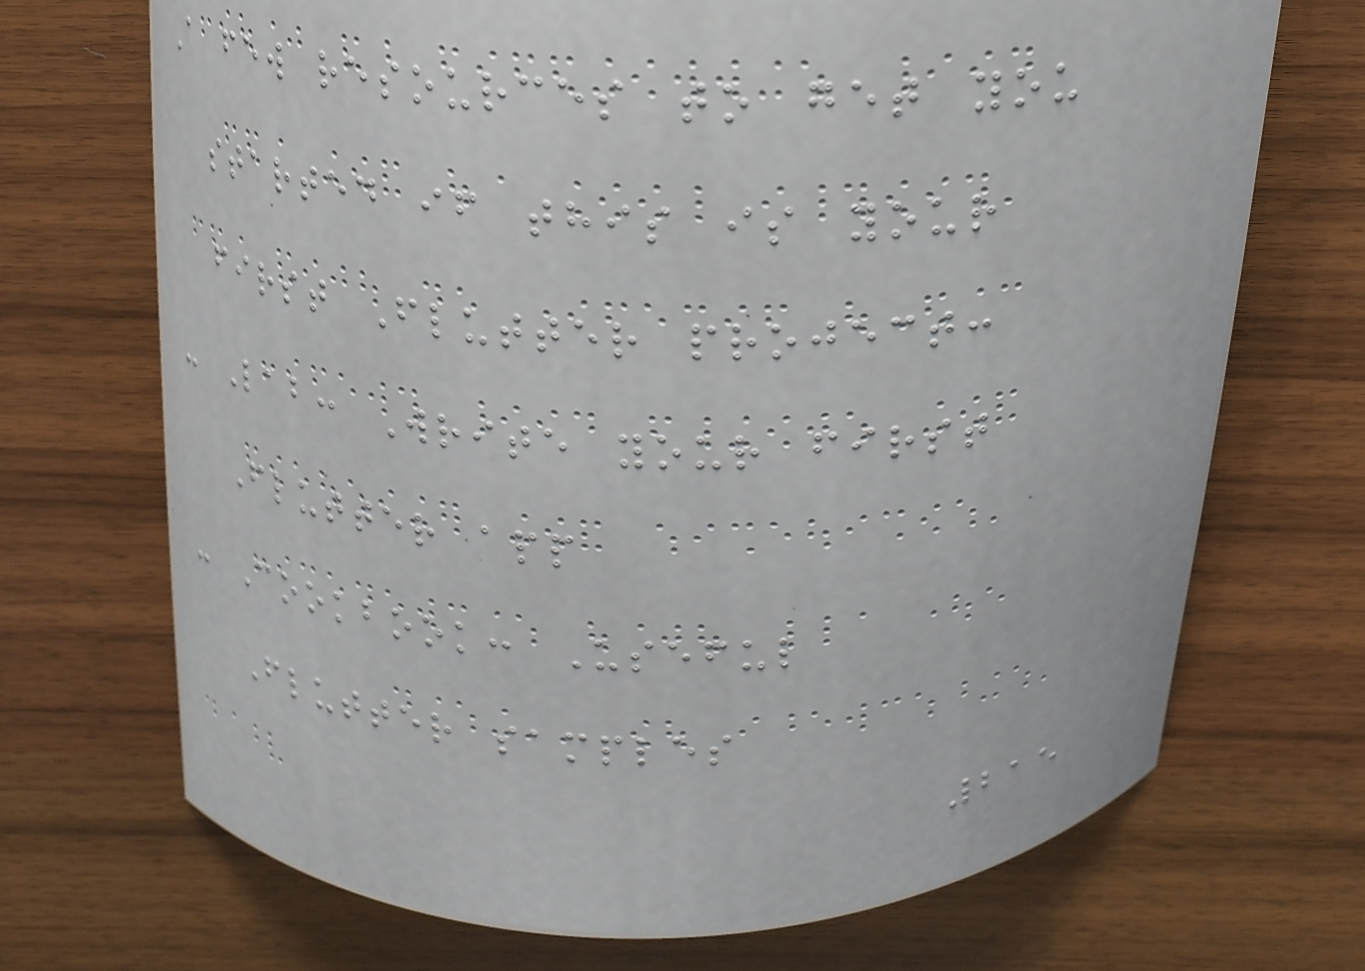A few resources to get you
started if this is your
first Flutter project:
- Lab: Write your first
Flutter app
- Cookbook: Useful
Flutter samples
215
